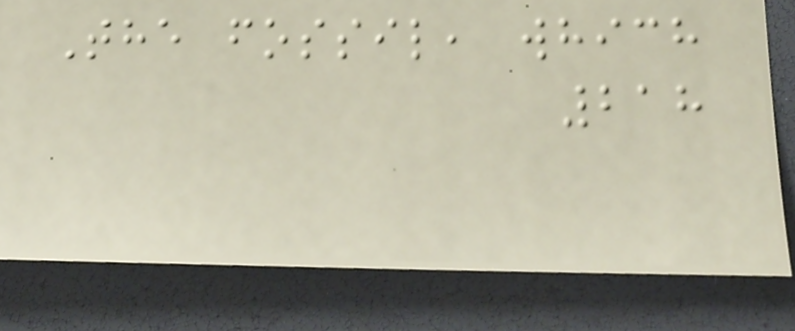The fossil, which
218
